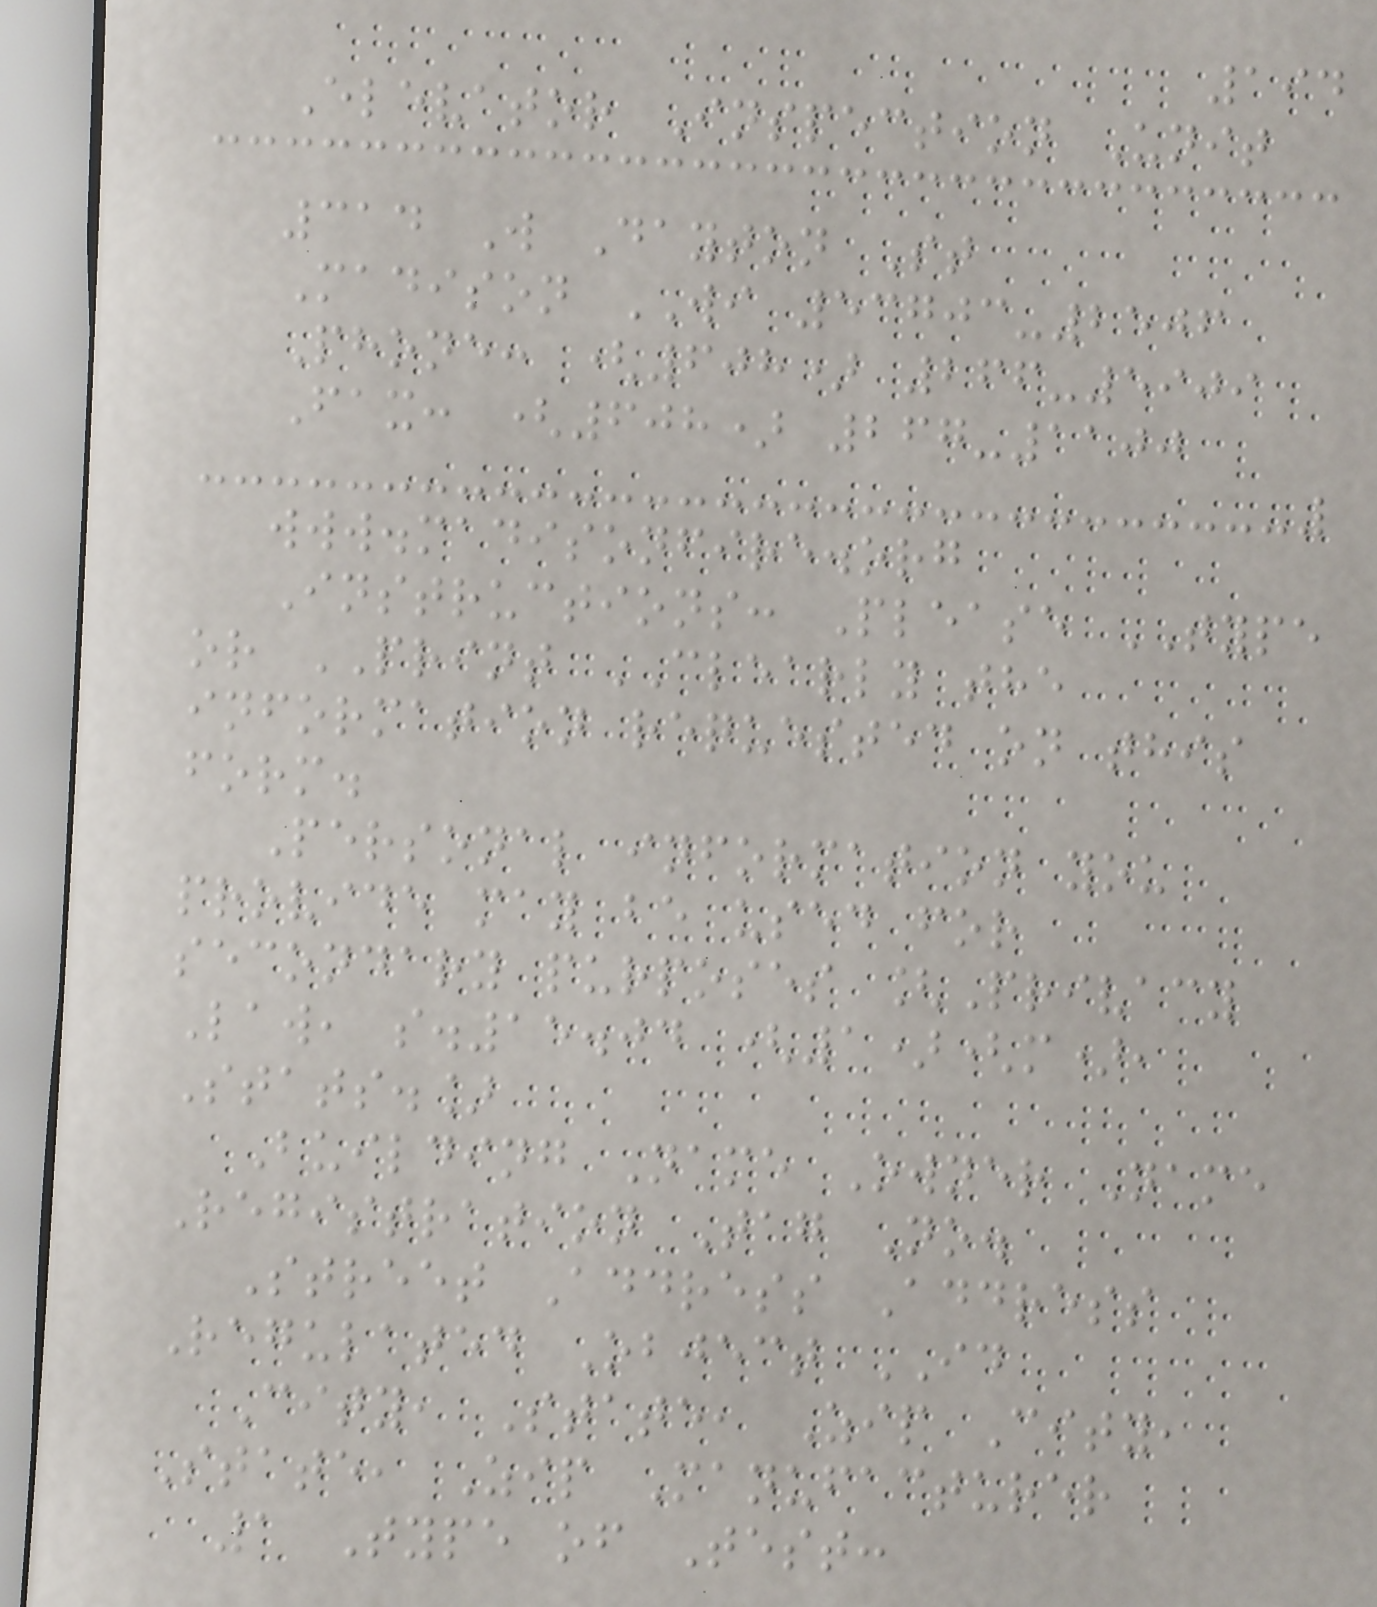194
Elevator Inspection Unit
314 W Dayton St
Madison WI 53703-2506
Phone: (608) 266-5909
Fax: (608) 267-1100
www.madisonfire.org
Instructions: Please TYPE
or PRINT CLEARLY the
information requested on this
form.
Personal information you
provide may be used for
secondary purposes [Privacy
Law, s.15.04 (1)(m),
Stats.]
Building Name Owner Name
Registration Tag No.
Street Address Address
Regulated Object ID
City, State, Zip City,
State, Zip Manufacturer
1 Type of Test:
